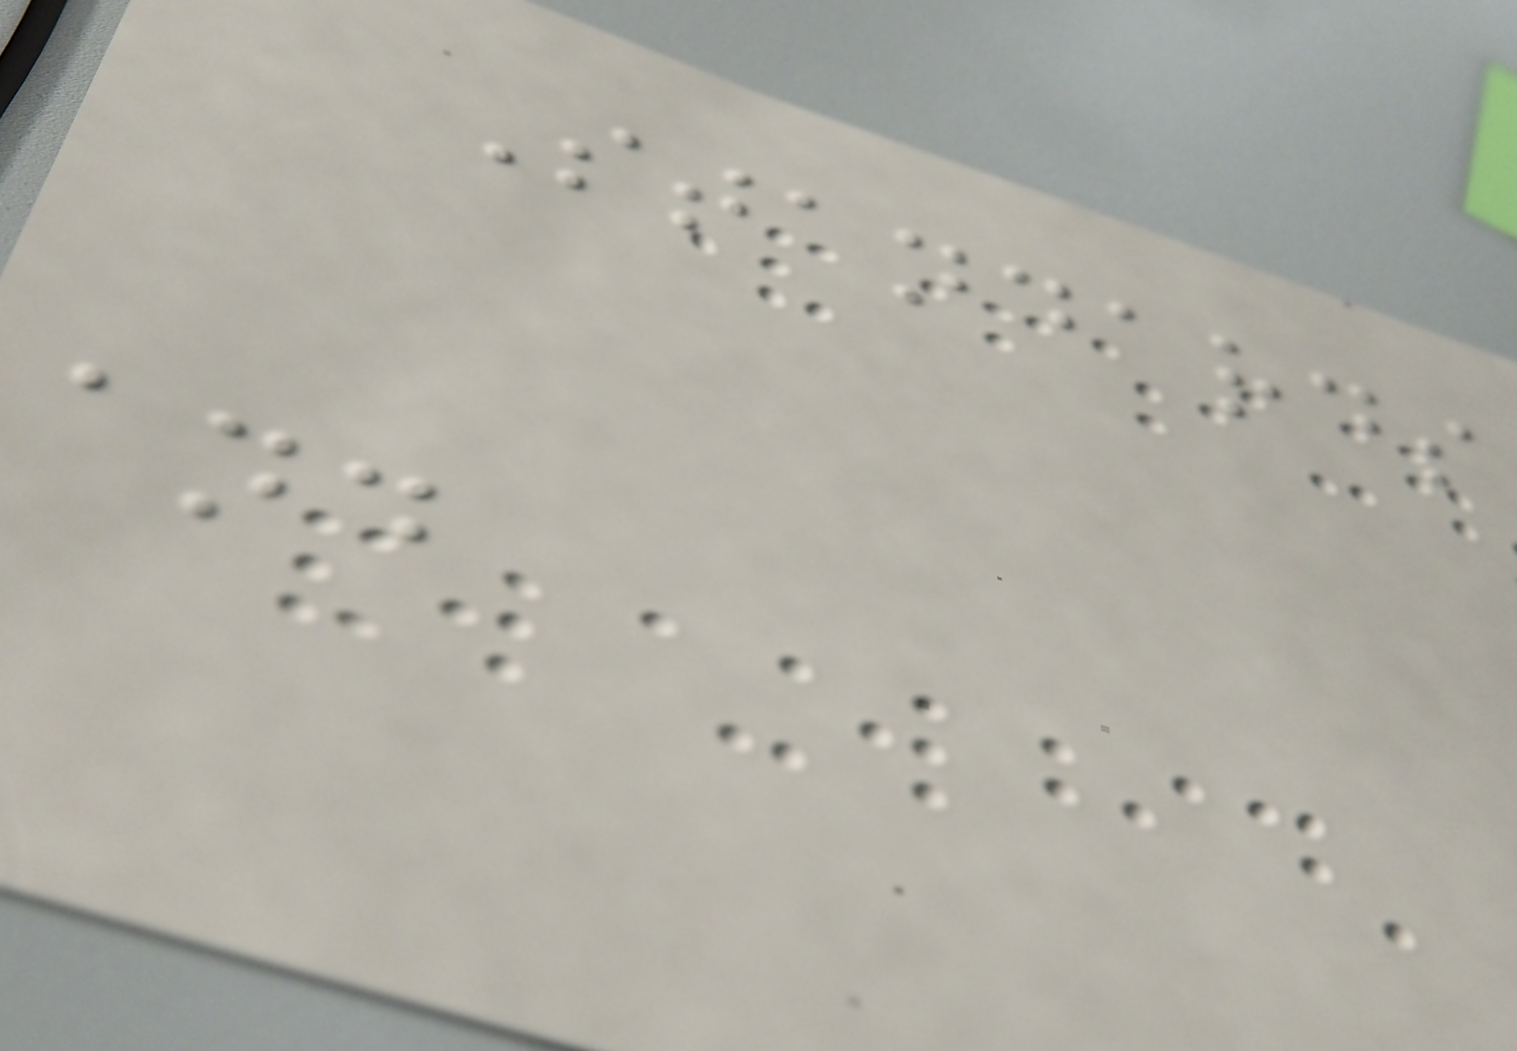Standards
and
